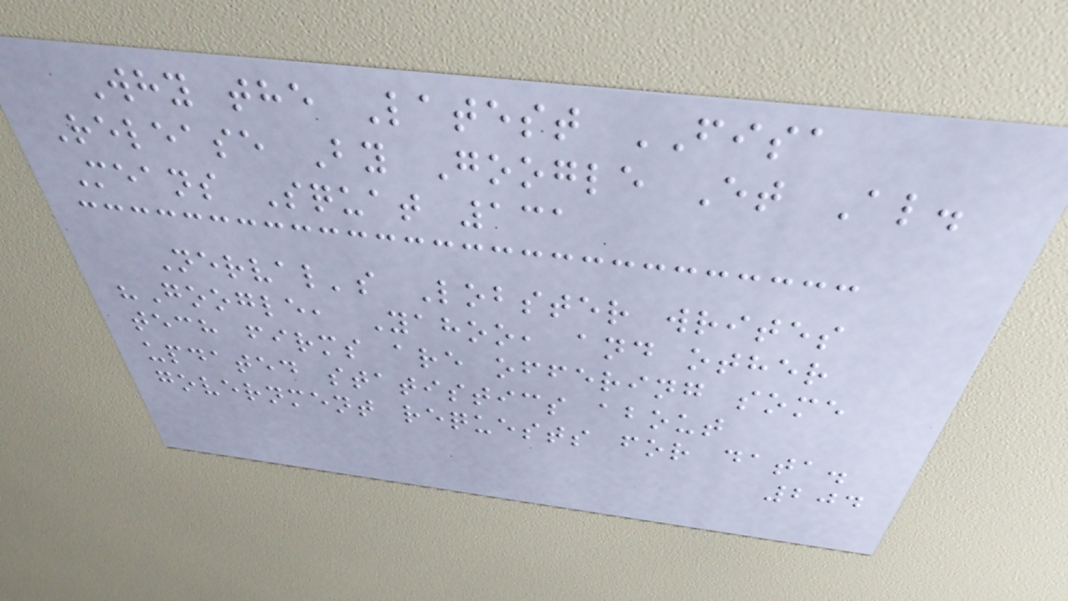Why the Latest FISA
Release By Google Et Al.
Means Squat 131
Nerval's Lobster writes
"Google, Yahoo, and other
tech firms are offering some
updated statistics about
government requests for data.
204
